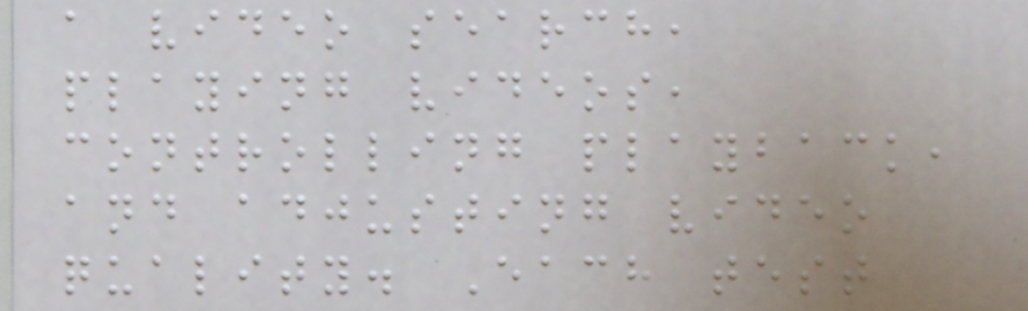a video search,
playing videos,
controlling playback,
and adjusting video
quality. Each test
